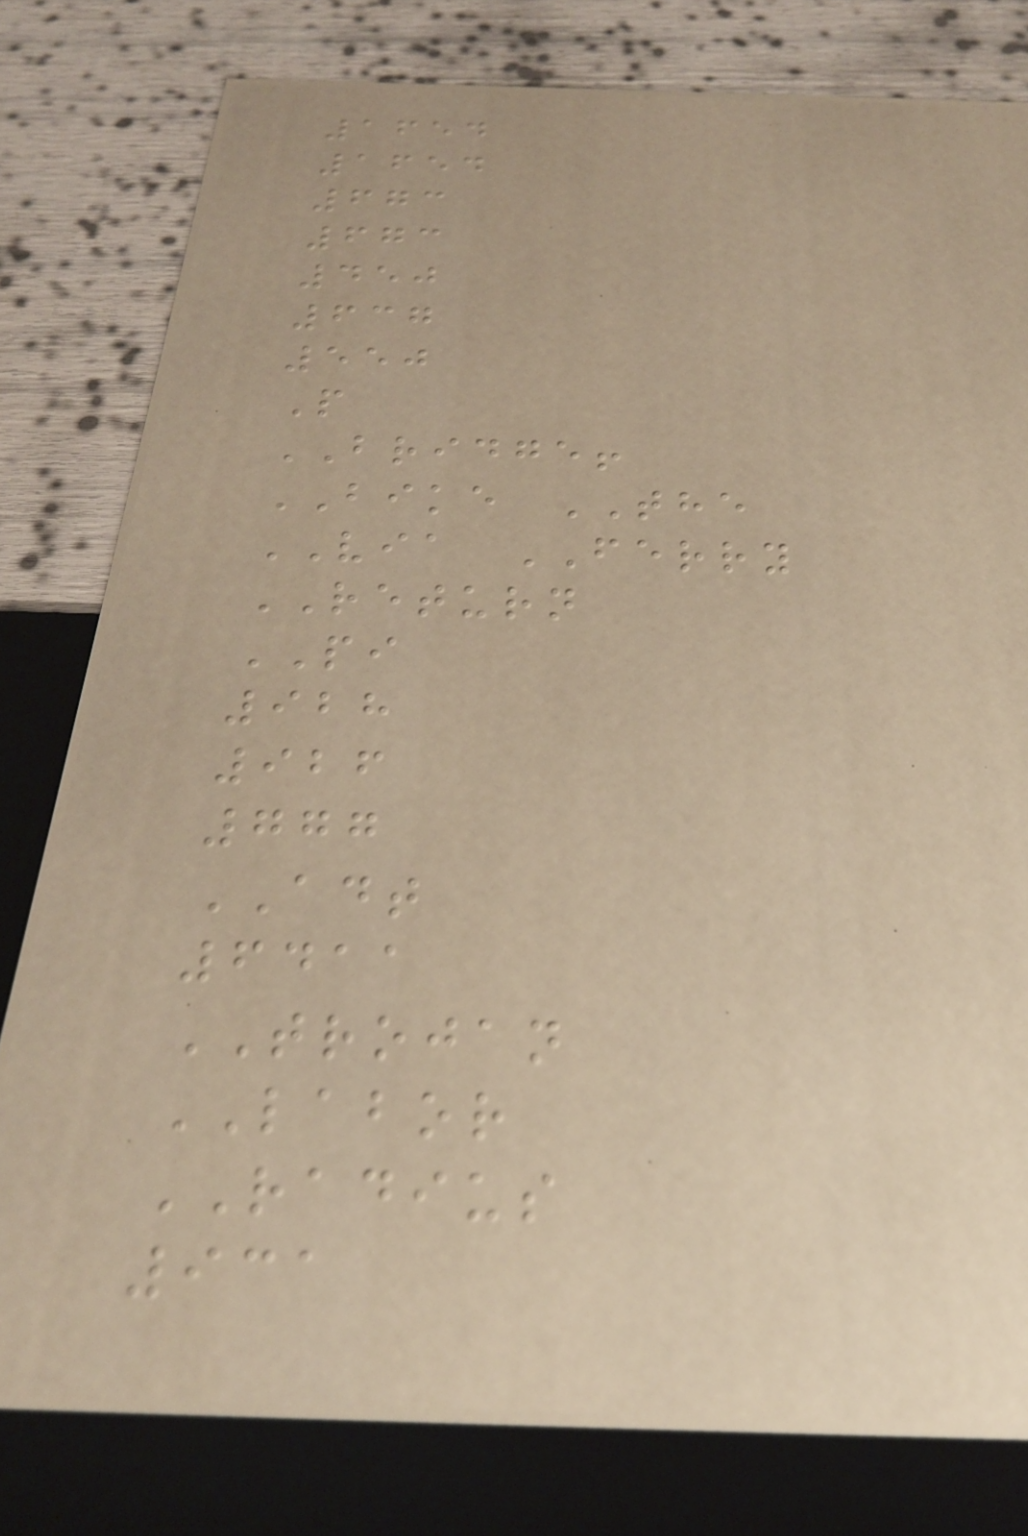1654
1654
673
673
450
637
550
P
BRIDGE!
BIKE THE
VIA FERRY
RETURN
PI
928
926
777
ADT
6411
TROJAN
LABOR
RADIUS
931
